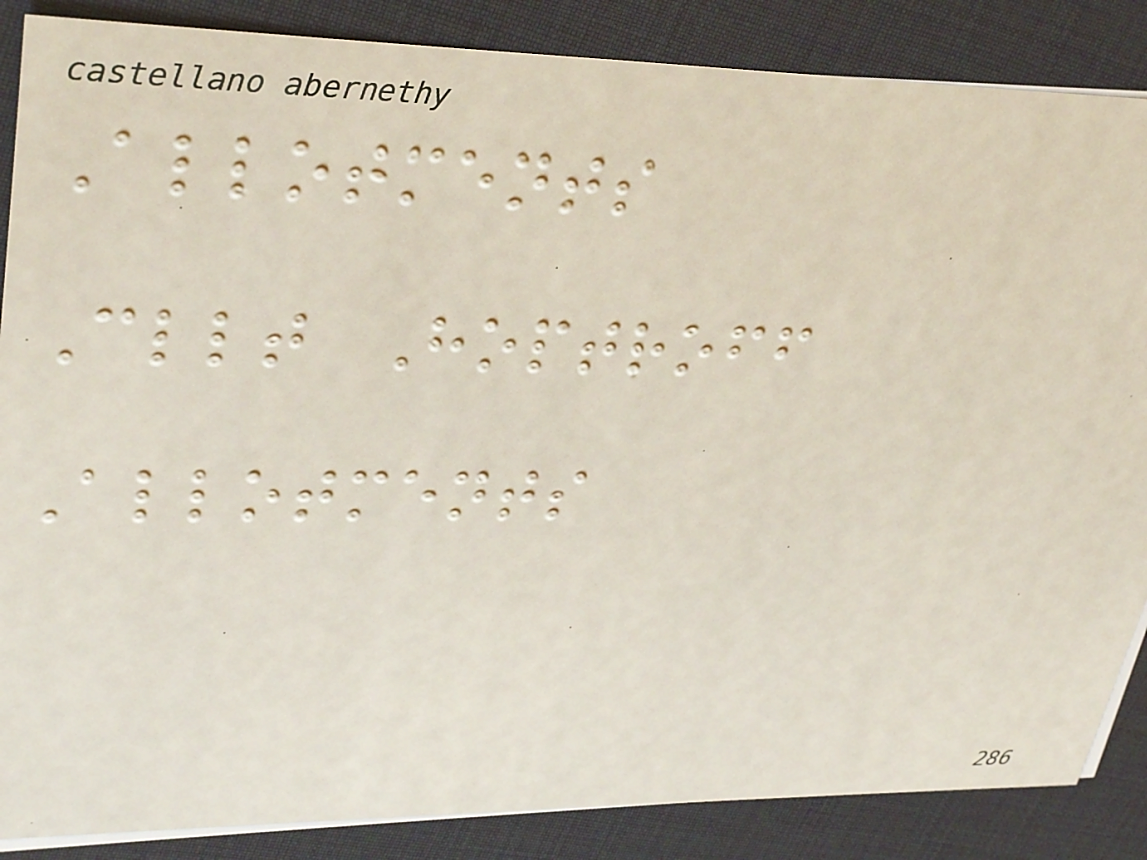Allotments
Cllt Hoptroff
Allotments
